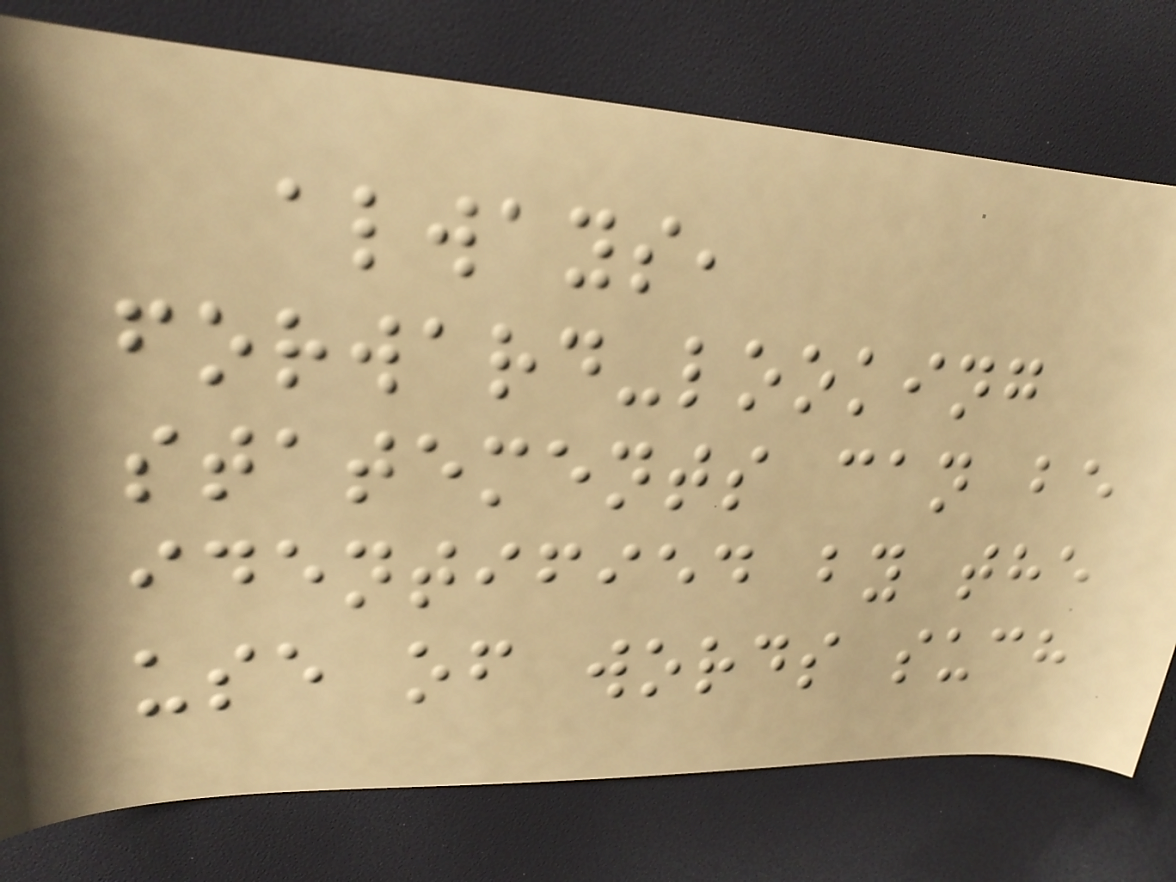always,
forward-looking
statements can be
identified by the
use of words such
